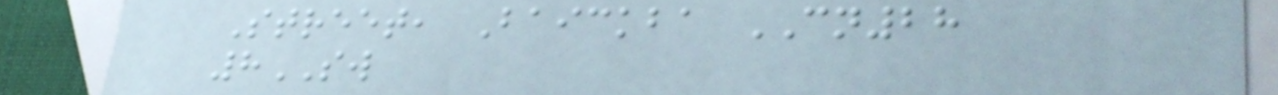Street, Baickba CN28
8SW
